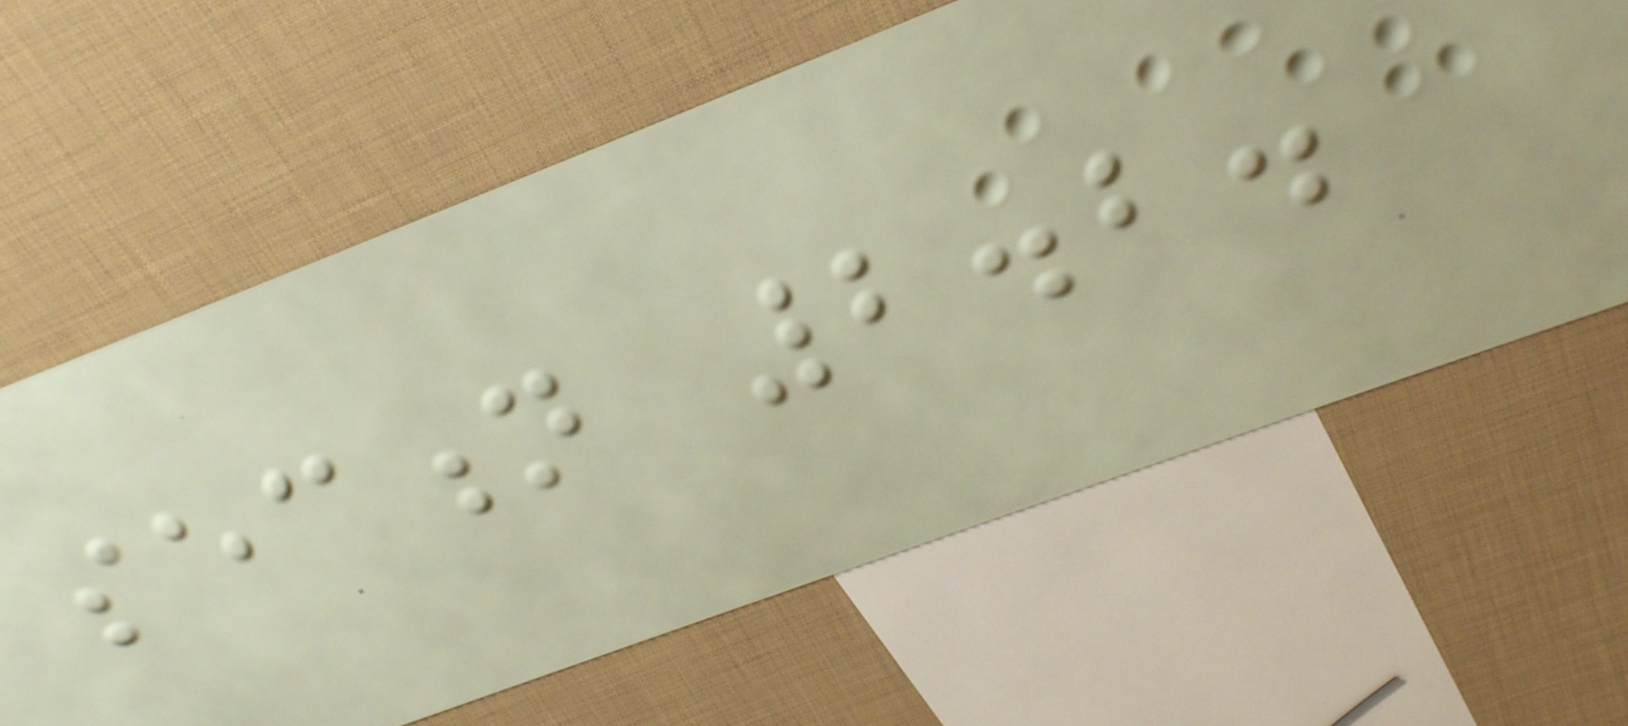section 2.2.
